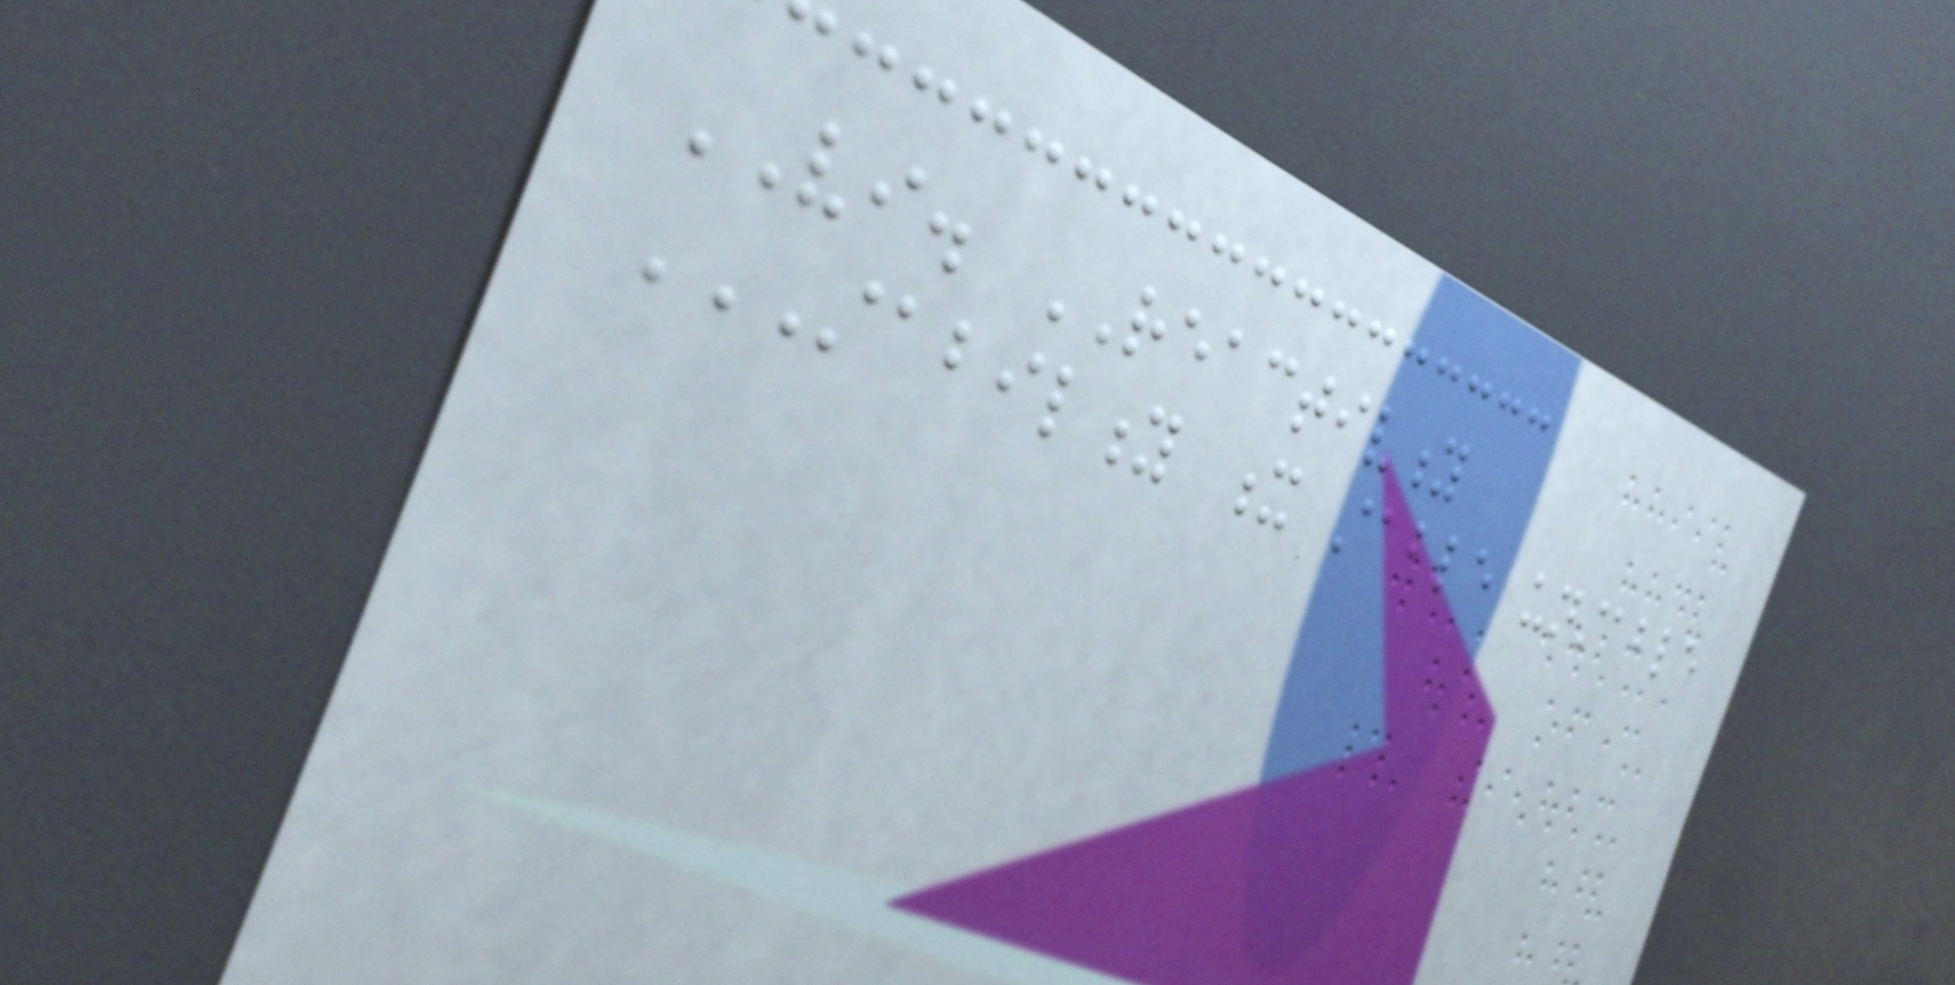VI. REACTIVITY
STABILITY X STABLE UNSTABLE
